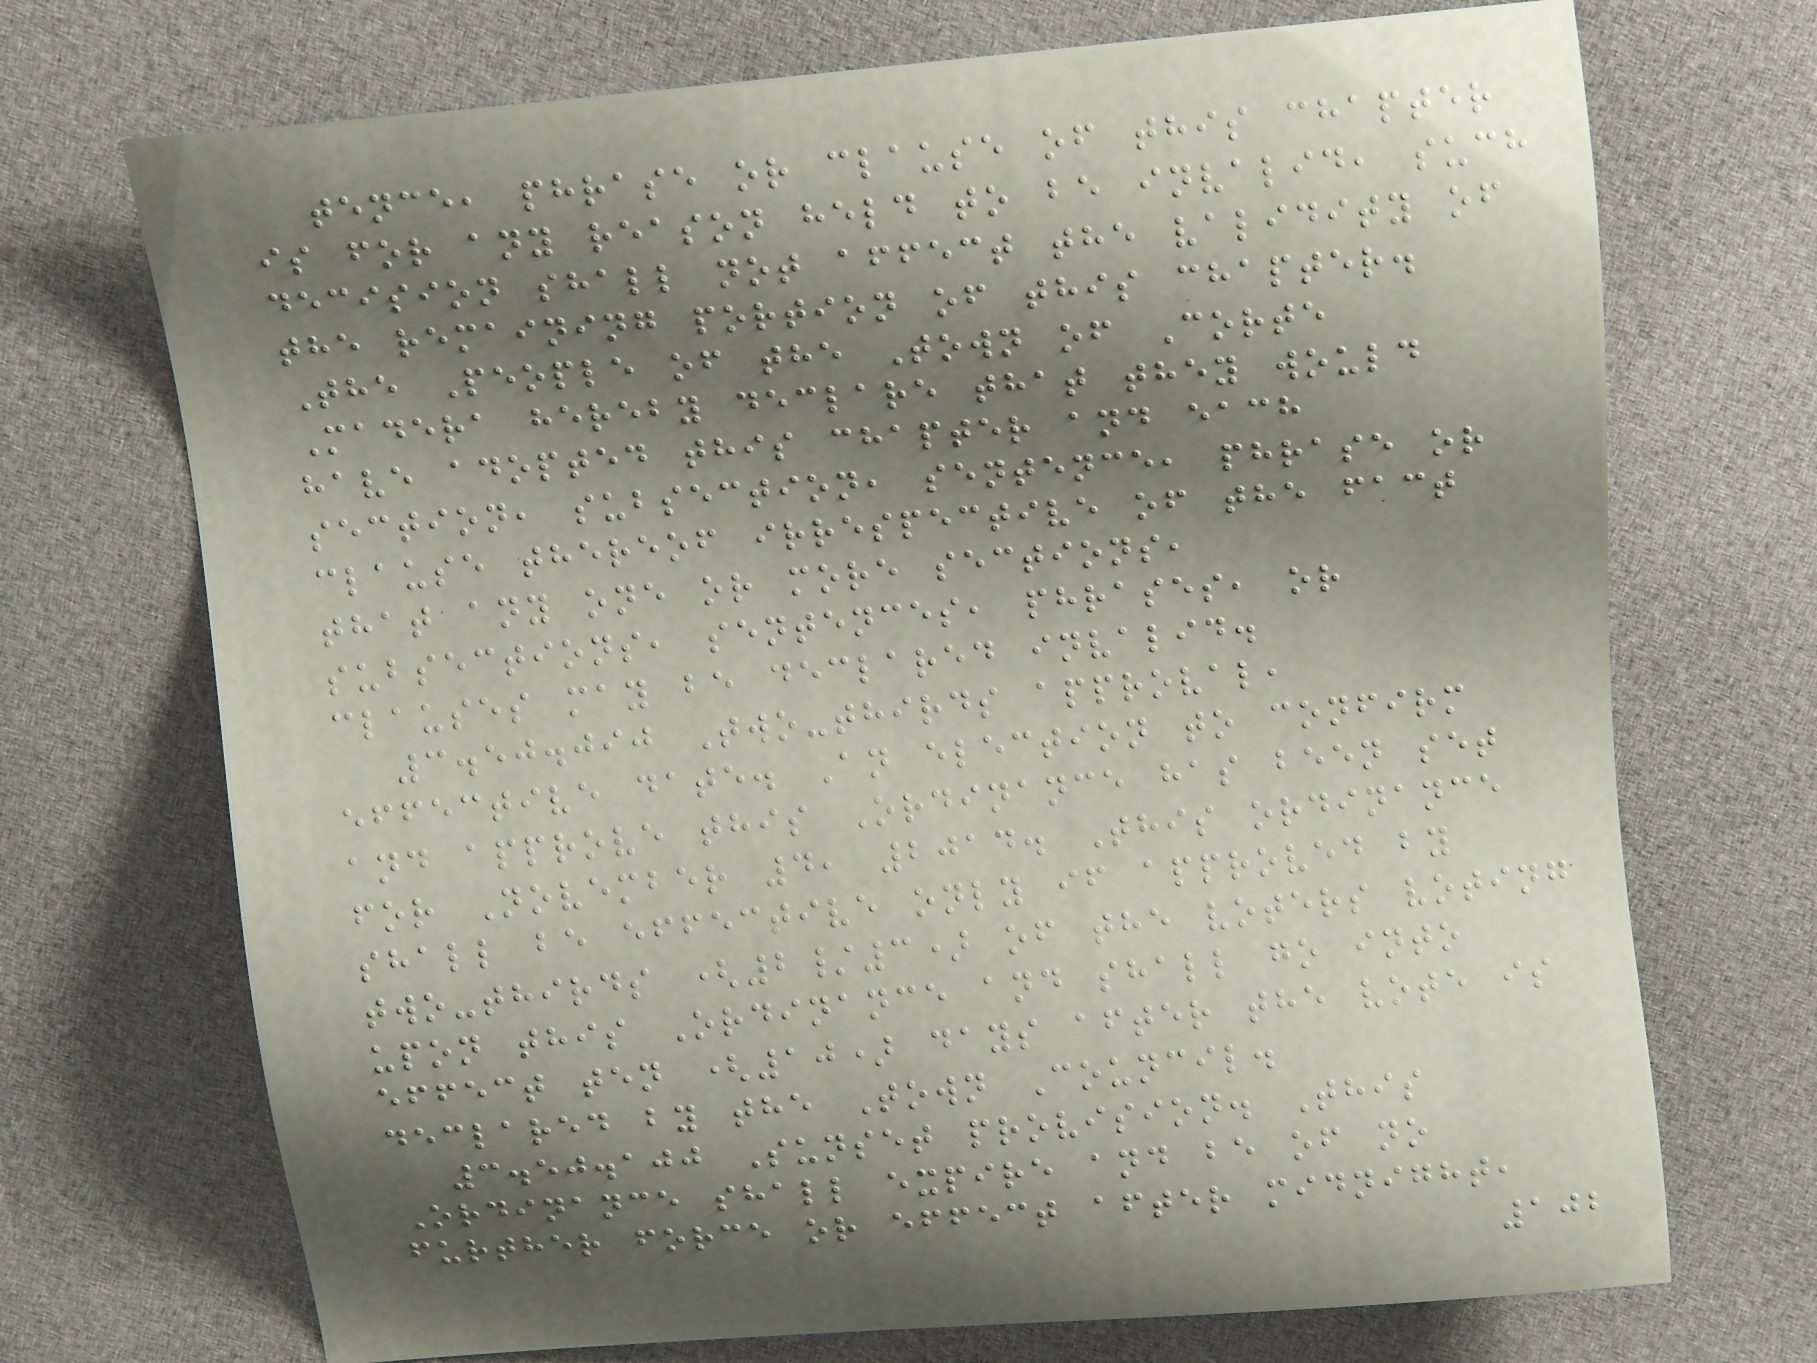tence, phrase or clause of this chapter
is for any reason held to be invalid, such
decision shall not affect the validity of
the remaining portion of this chapter.
The People of the Town of Corte
Madera hereby declare that they would
have adopted this chapter and each
section, subsection, sentence, phrase or
clause thereof irrespective of the fact
that any one or more sections,
subsections, sentences, phrases, or
clauses may be declared invalid.
3.50.090 Two-thirds approval,
effective date. An election to confirm
and approve this Ordinance has been set
for November 4, 2014. This ordinance
shall be effective only if approved by
two-thirds (2/3) of the voters voting
upon this Ordinance and shall go into
effect ten (10) days after the vote is
declared by the Town Council.
3.50.100 Sunset provision. This
Ordinance shall expire and be of no
further force or effect after midnight,
102
